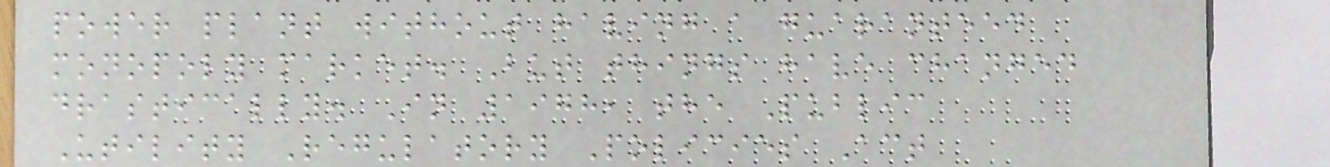power plant without having a guaranteed
monopoly market. But things have changed
drastically. In 1978, the Public
Utility Regulatory Policies Act
